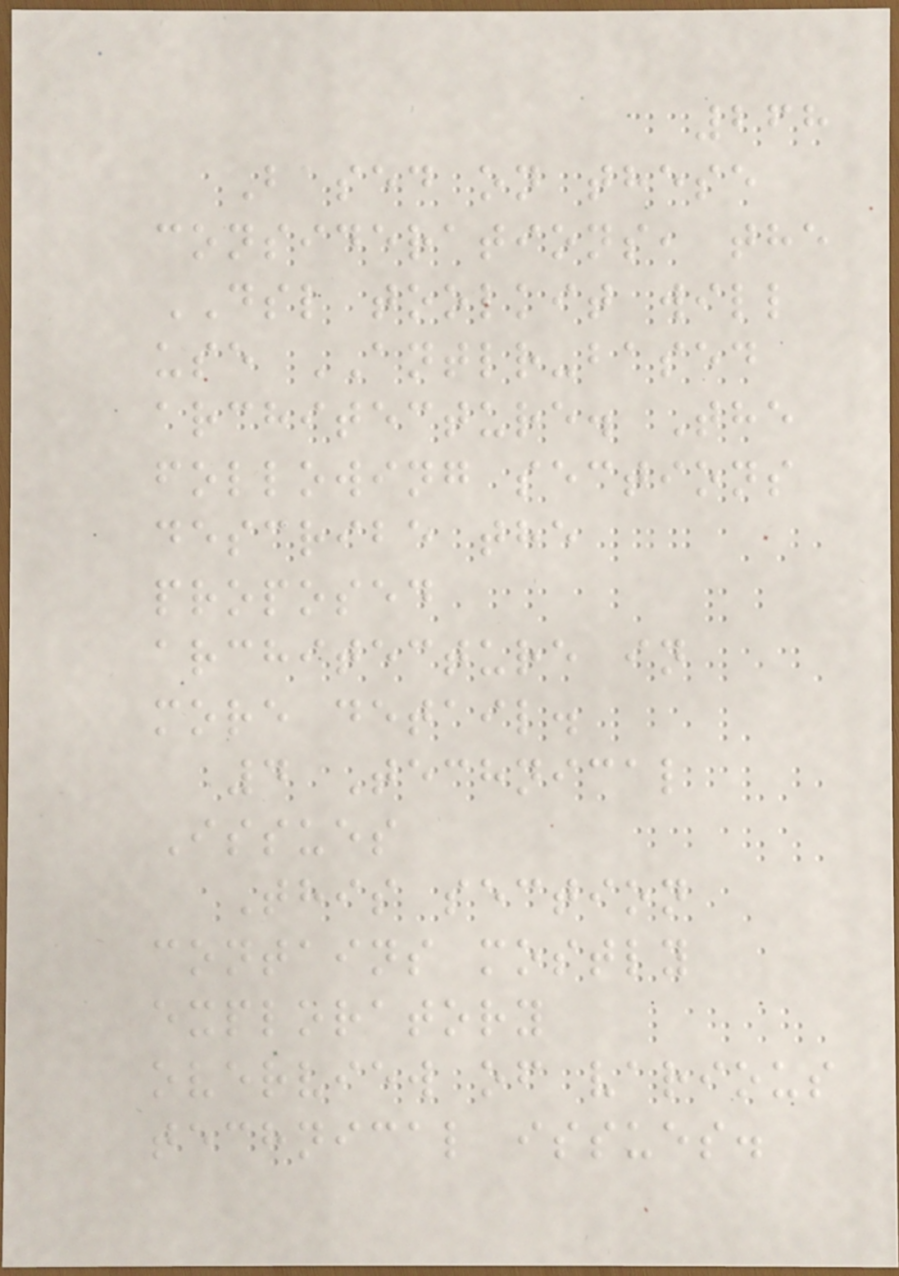268
Based on these
considerations, the
DSL toolkit will
use ANTLR-based
architecture. The
following sections
describe the
proposed
architecture in
more detail.
4 Technical
Issues
This section
contains mostly
exploratory
overview of various
technical issues.
